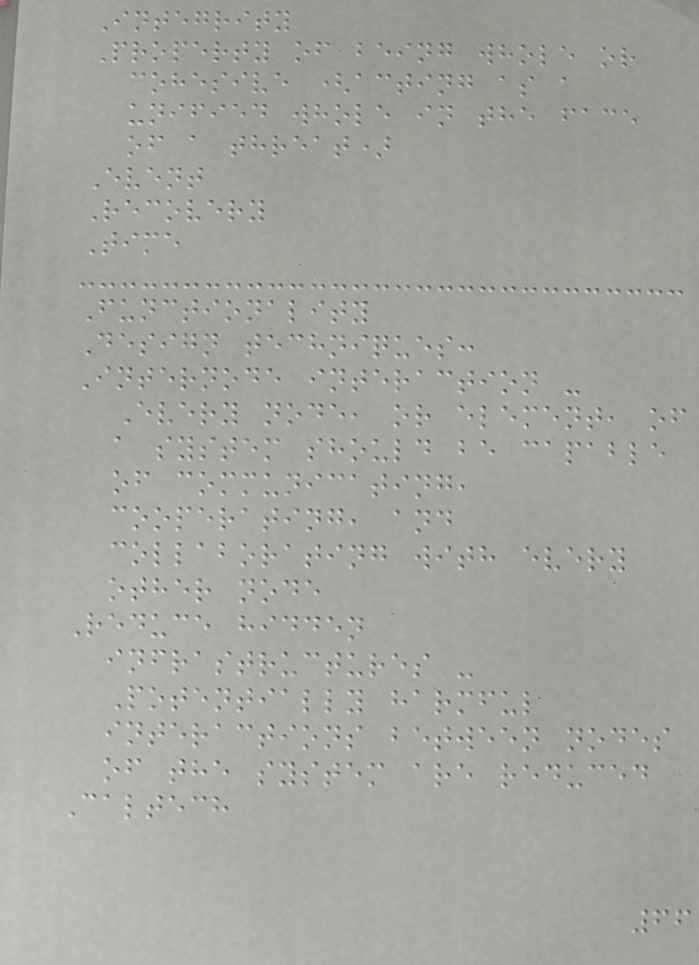Integrity
Property of being whole or
cohesive (acting as a
unified whole in the face
of a threat)
Event
Recovery
Time
Functionality
Design techniques:
Internode interaction -
Every node, or element, of
a system should be capable
of communicating,
cooperating, and
collaborating with every
other node
Reduce hidden
infrastructures -
Potentially harmful
interactions between nodes
of the system are reduced
Caltech
66
